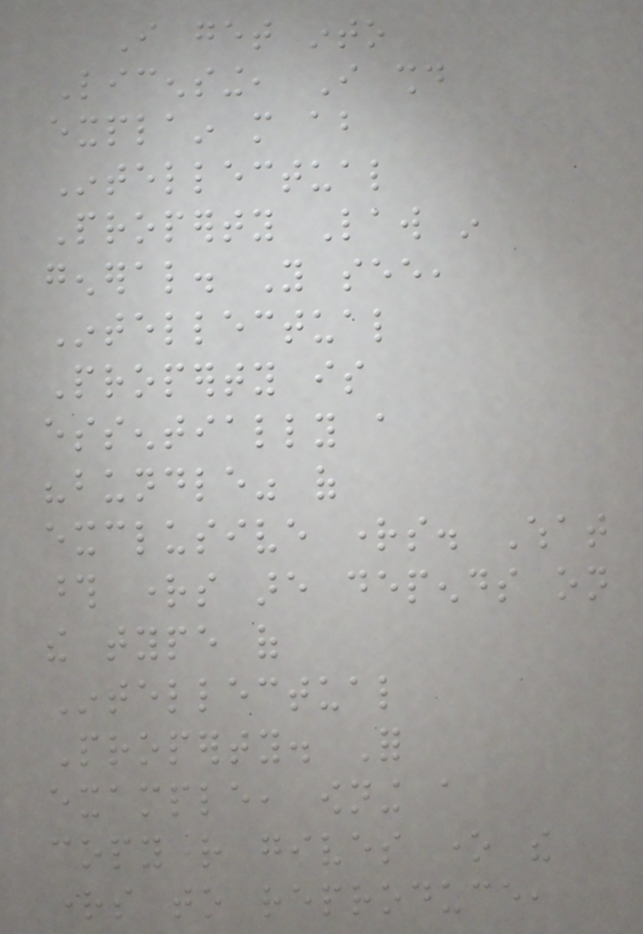I get into
Licensing, I should
explain more about
Intellectual
Property Law in
general. You see,
Intellectual
Property is
essentially a
"bundle" of
exclusive rights. What
those rights are depends on
the type of
Intellectual
Property. For
example, owning a
copyright gives one the
rights to reproduce,
